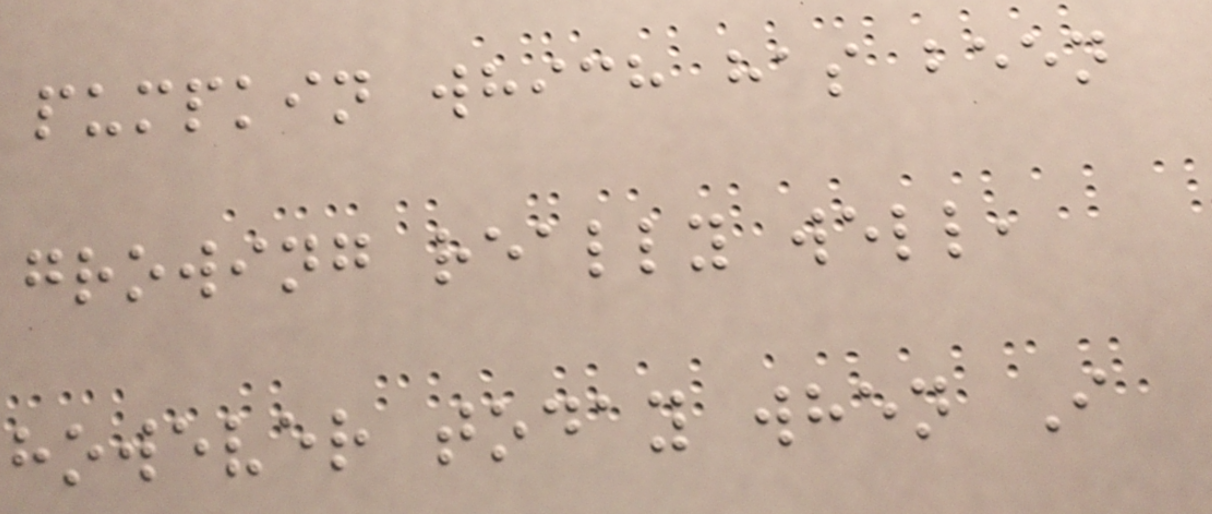pumpkin which has been
growing really well,
however today when I
